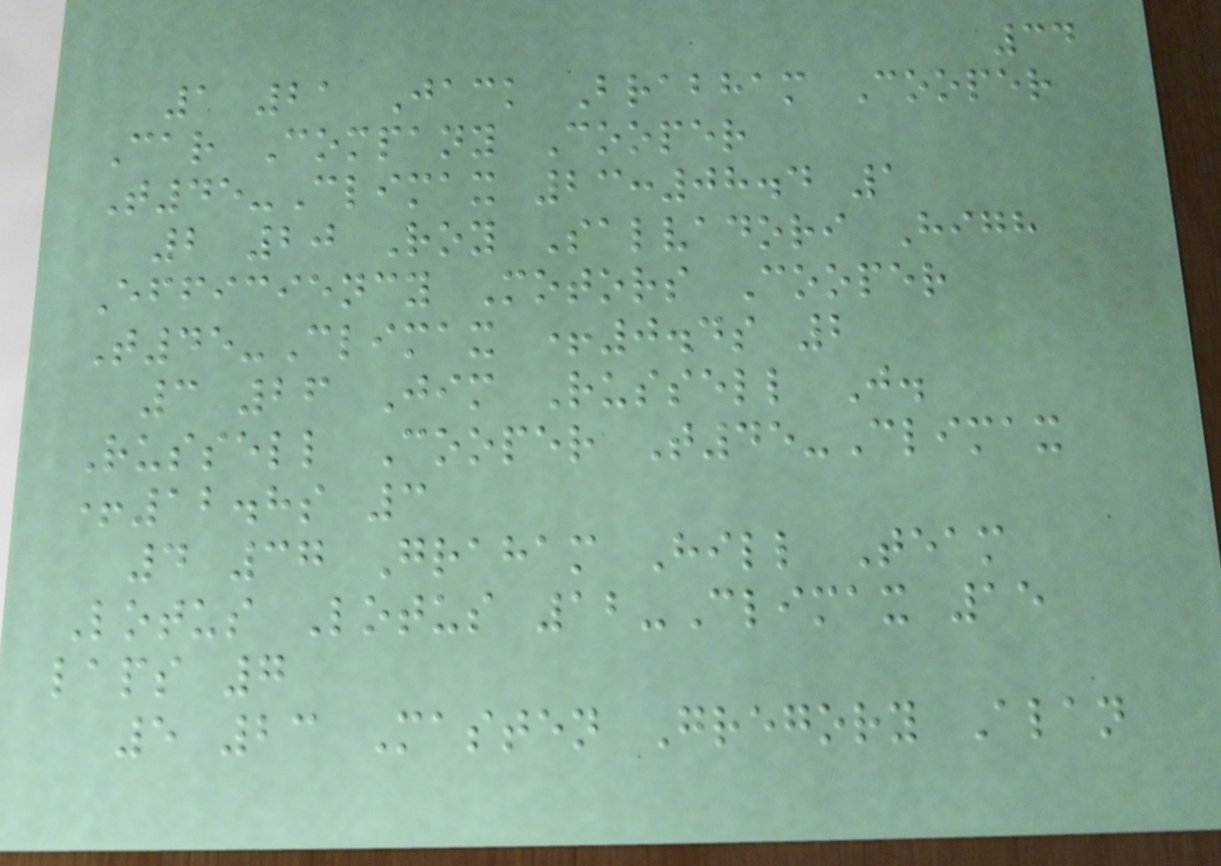34
1 21 Jack Brabham Cooper
Car Company Cooper
T45-Climax 23:08.4 1
2 20 Roy Salvadori High
Efficiency Motors Cooper
T45-Climax +0.4s 2
3 26 Jim Russell J.
Russell Cooper T45-Climax
+12.8s 3
4 37 Graham Hill Team
Lotus Lotus 12-Climax 15
laps 7
5 23 Masten Gregory Alan
